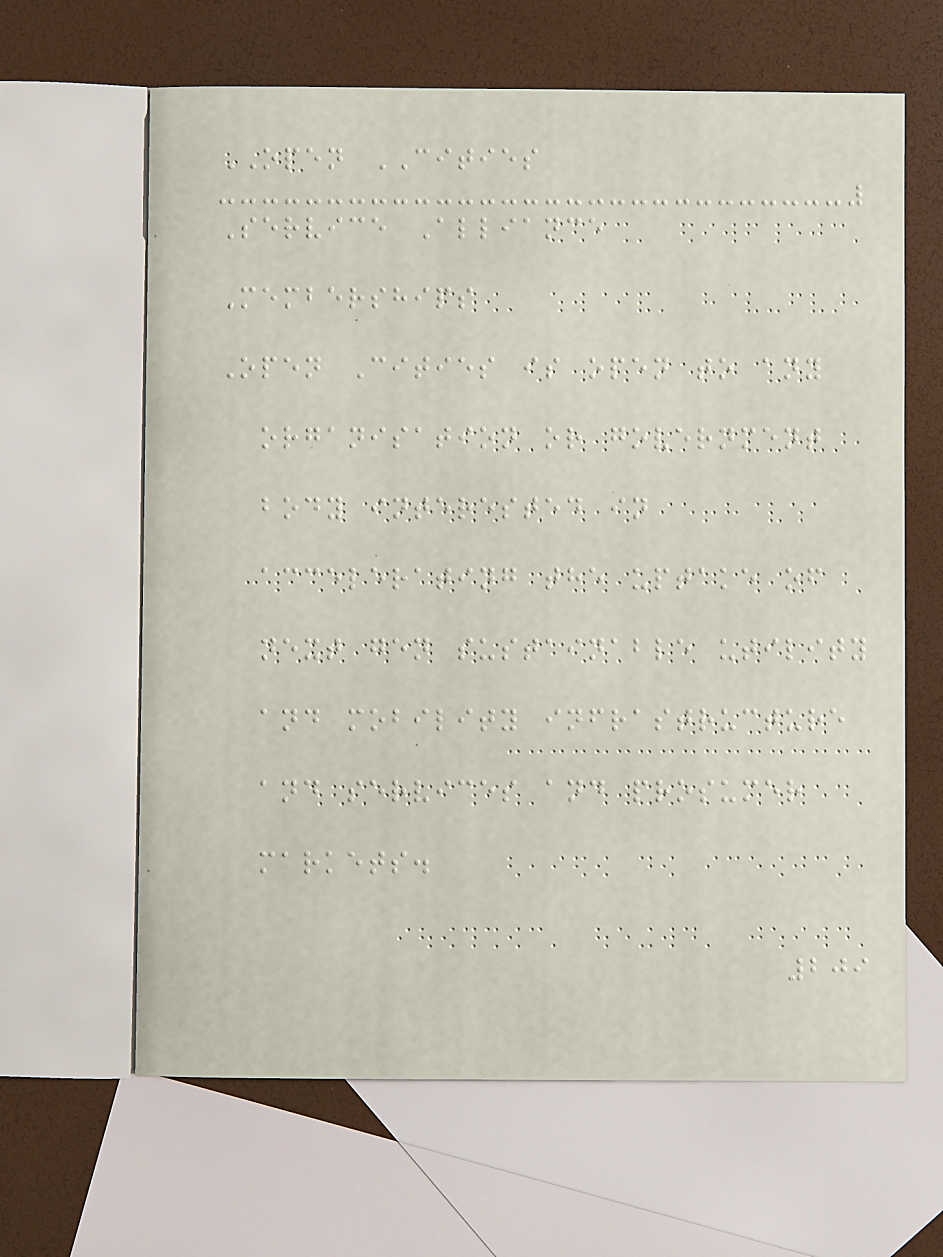OPEN CITIES
Service Alliance
Memberships
Open Cities is open to any
organisation or government
body interested in
accelerating the uptake of
next gen sustainable utility
and mobility infrastructure
and services and prosumer
markets.
209
